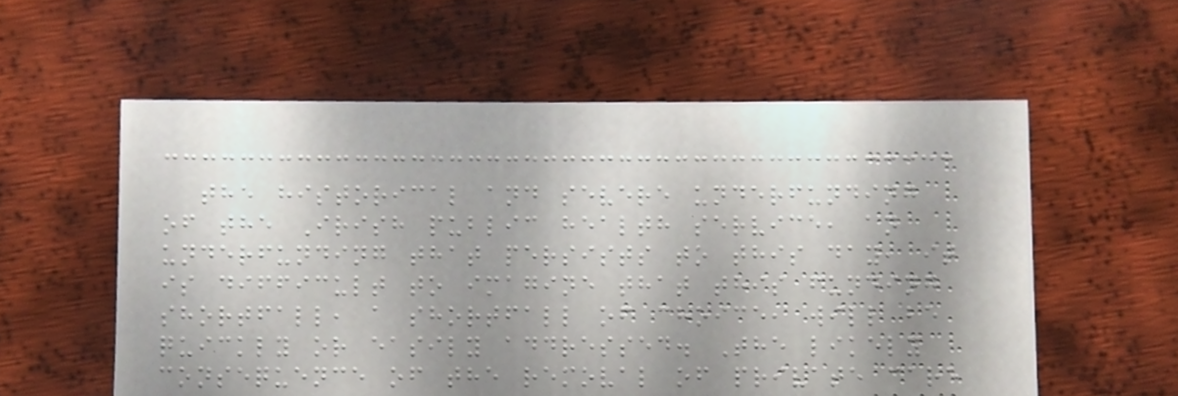the historical and severe underfunding
of the Irish public health service, an
underfunding that persists to this day, it
is difficult to imagine that this funding
shortfall, a shortfall of choice, will be
quickly or easily addressed. The likely
consequence of the removal of private care
